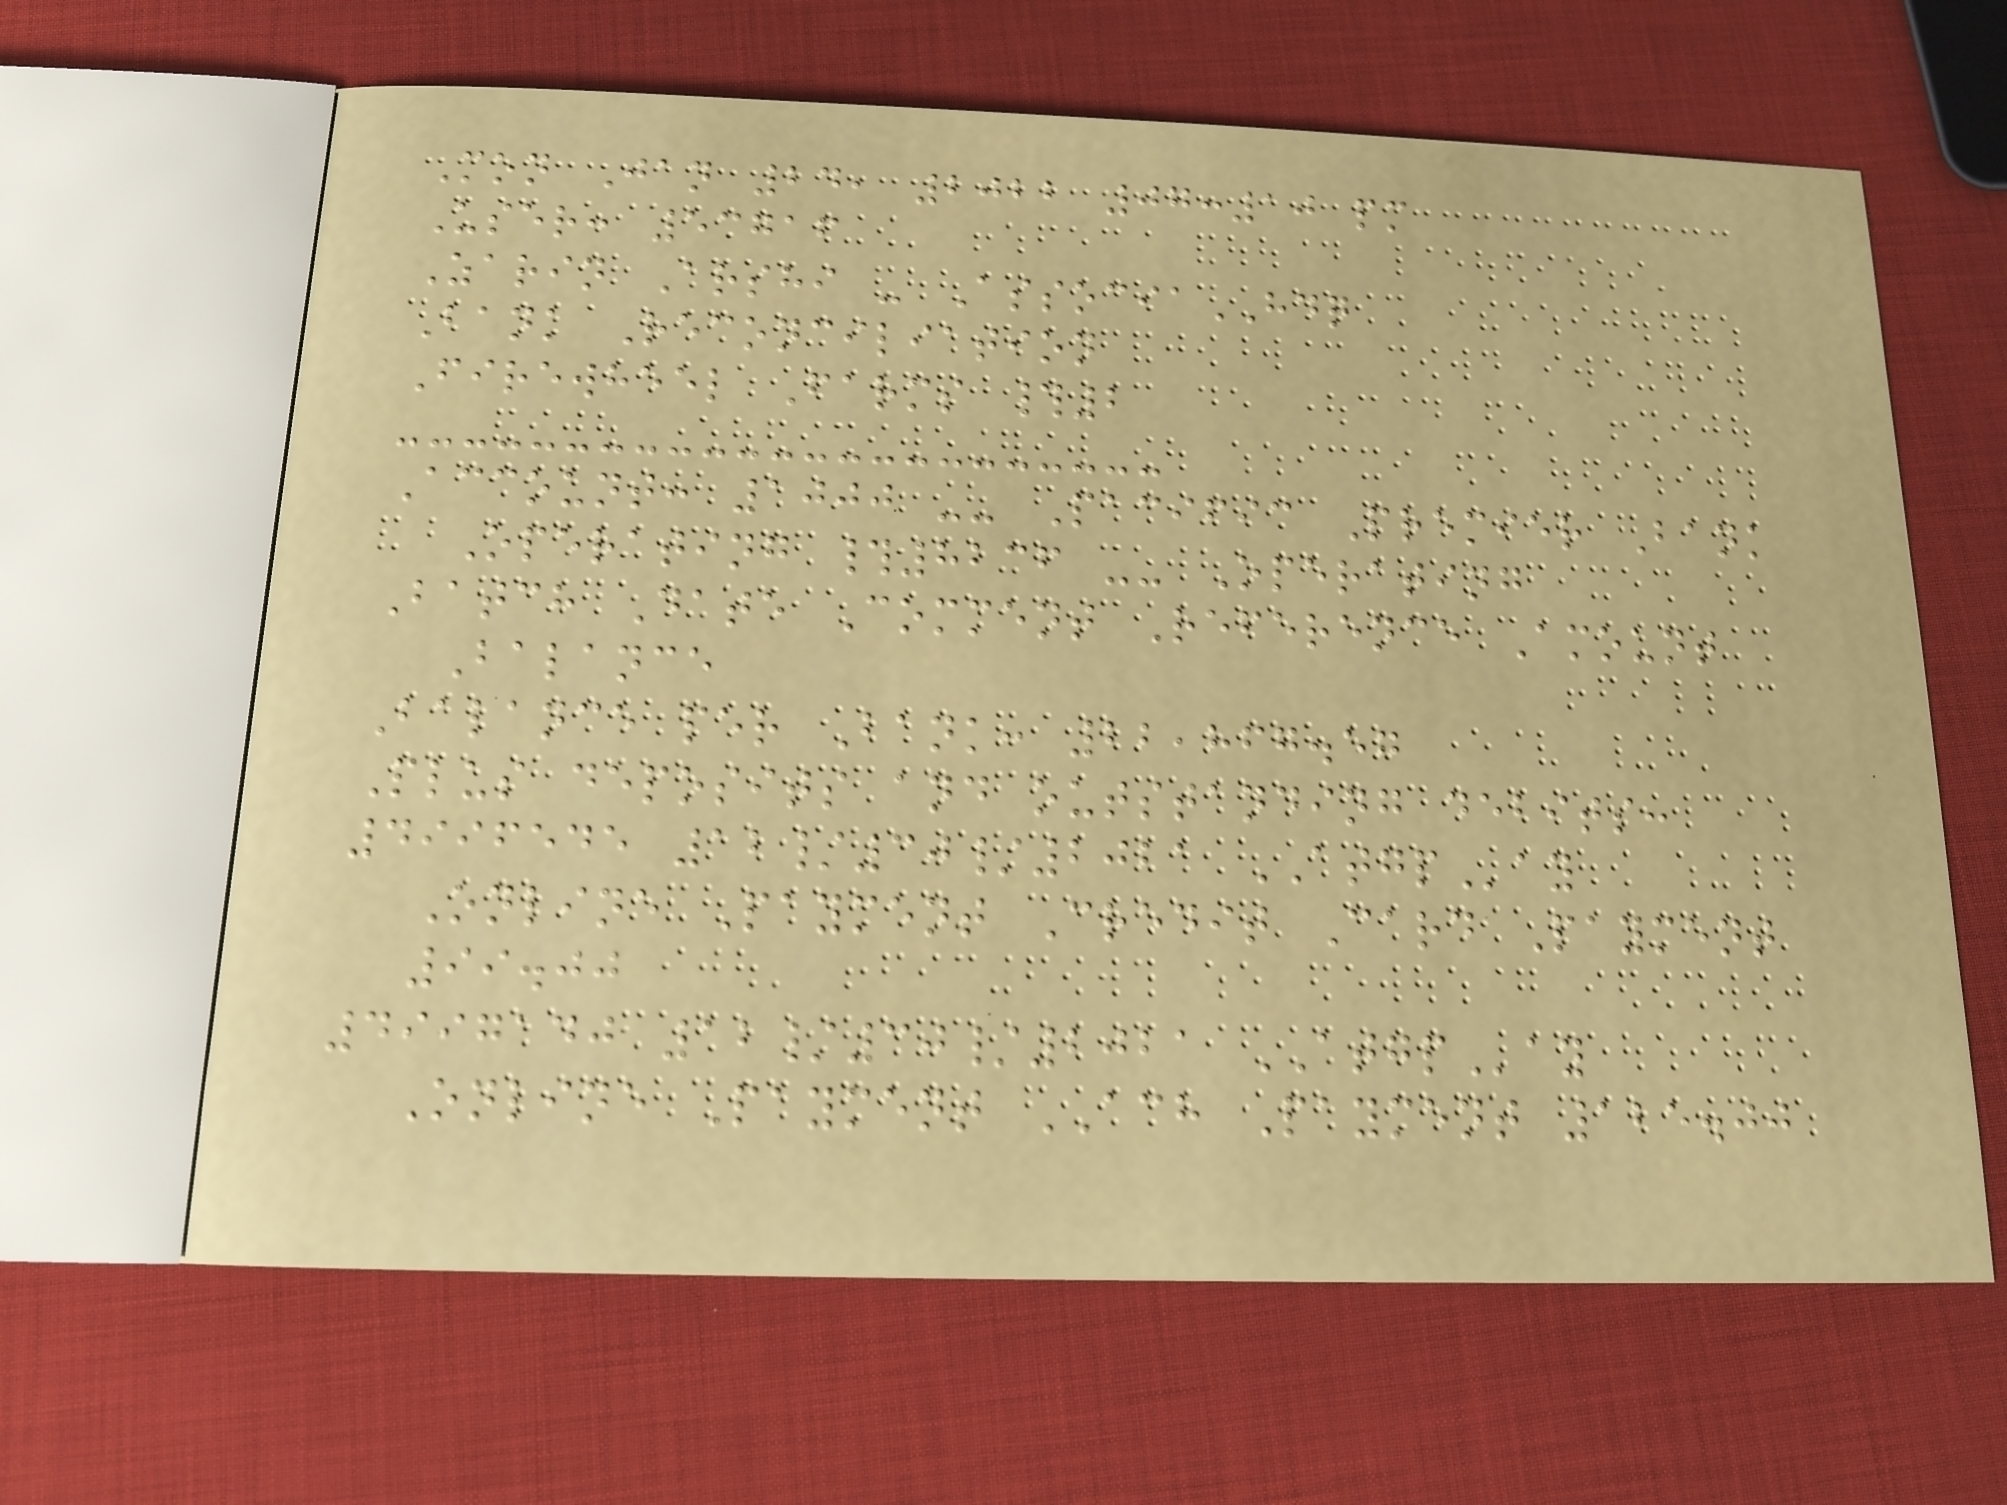Mon Jan 24, 2022 07:10 pm
User: 53716
Zarin Arshi - AssociaHDQ
Bank Reconciliation
Firewheel Farms #2
Account: 1000 -- Pacific Premier Bank
Operating #8236 -- Operating
Batch Date Comment Reference Amount
Balance
Balance per Bank: 22,867.57
Plus deposits and outstanding debits:
4996545 12/30/2021 ATGPay
Online Payment Credit Card Payment
99.00
4997140 12/30/2021 ATGPay
Online Payment ACH Payment 125.00
